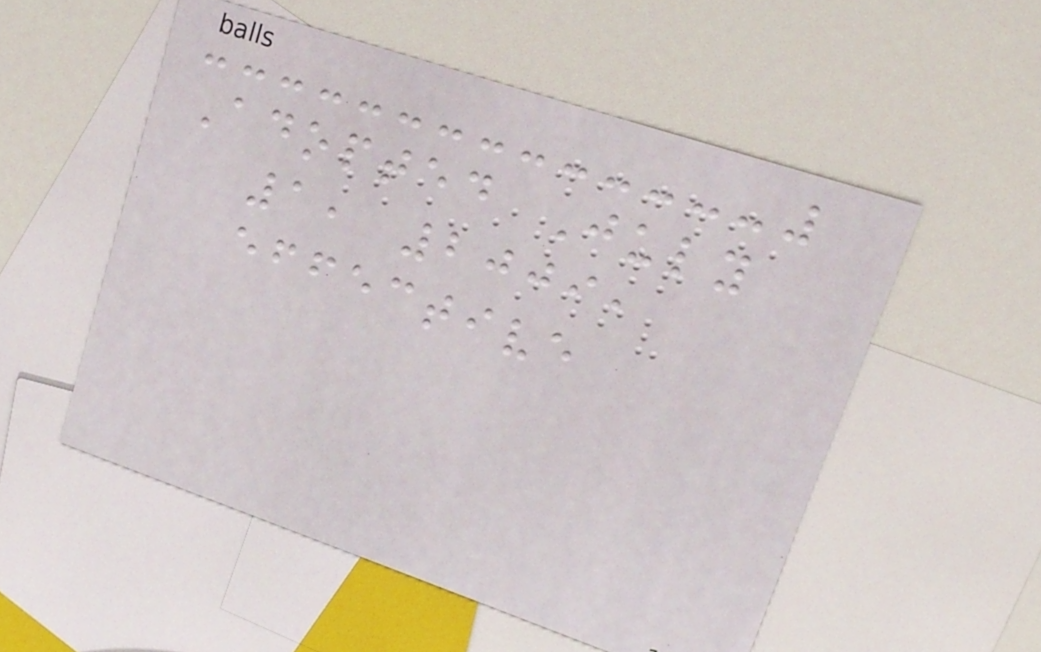Adopted July
1, 2009,
effective
